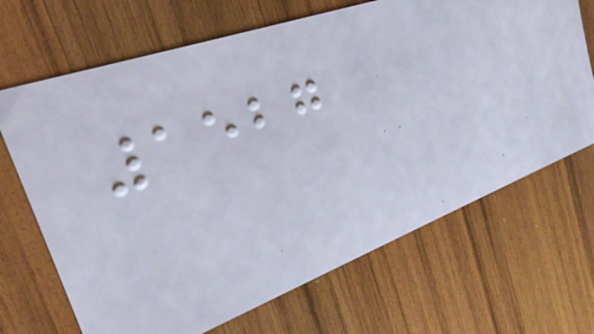1527
